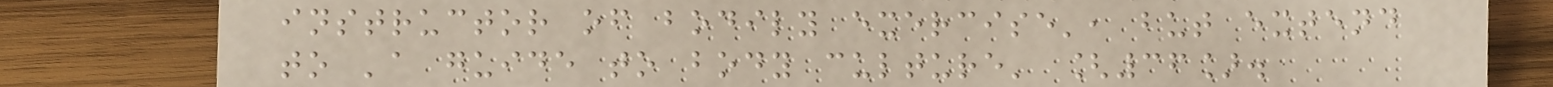instructor of bodily exercise', but extend
to 'a guide to body culture' [36].
